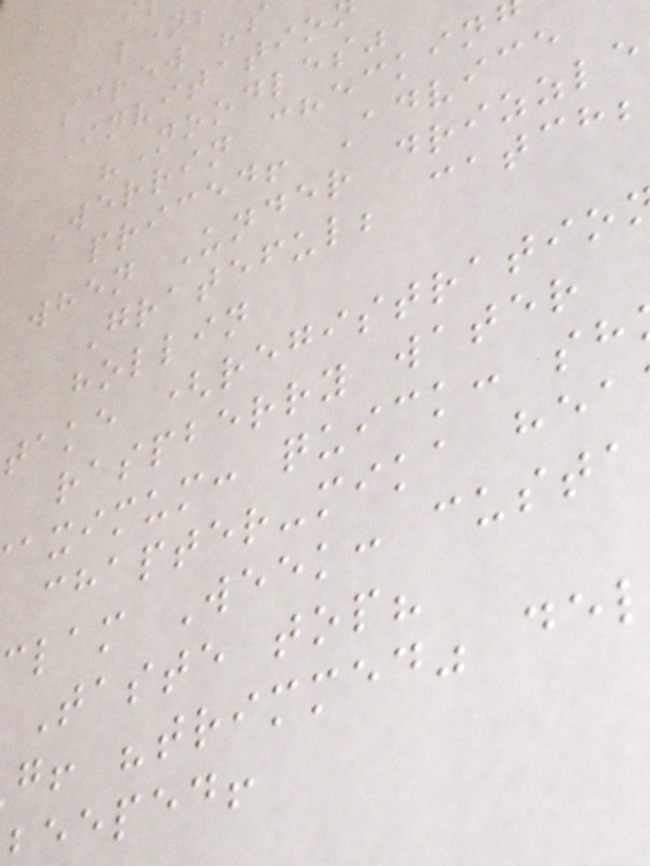screw "s
Invitatio
"Noodles"
Werrin checkin
priced! Advice
when Under drizzle
Grateful; catch;
hollin
take (registratio
raspberry water
aximum: quick: sh
chapter-mika hea
lam Week: custa
Taste top?
g! "trimmed" de
eeped!
